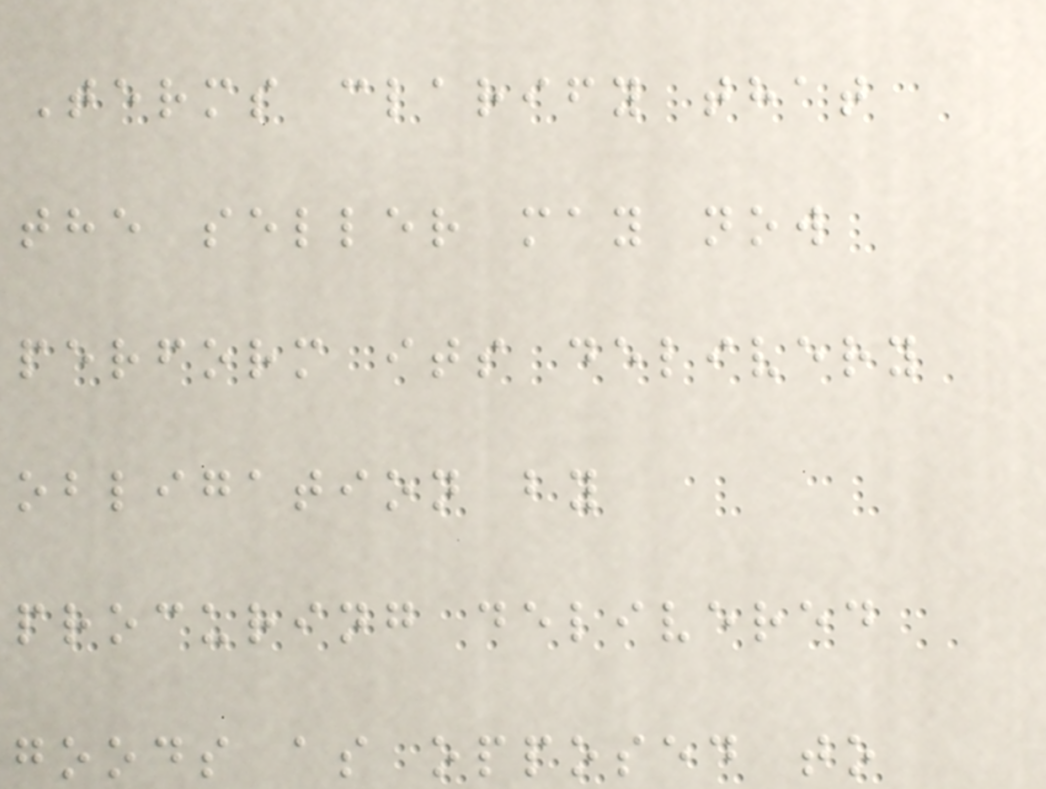Terms clarify that
the seller may now
perform its delivery
obligation by
procuring delivered
goods as opposed to
